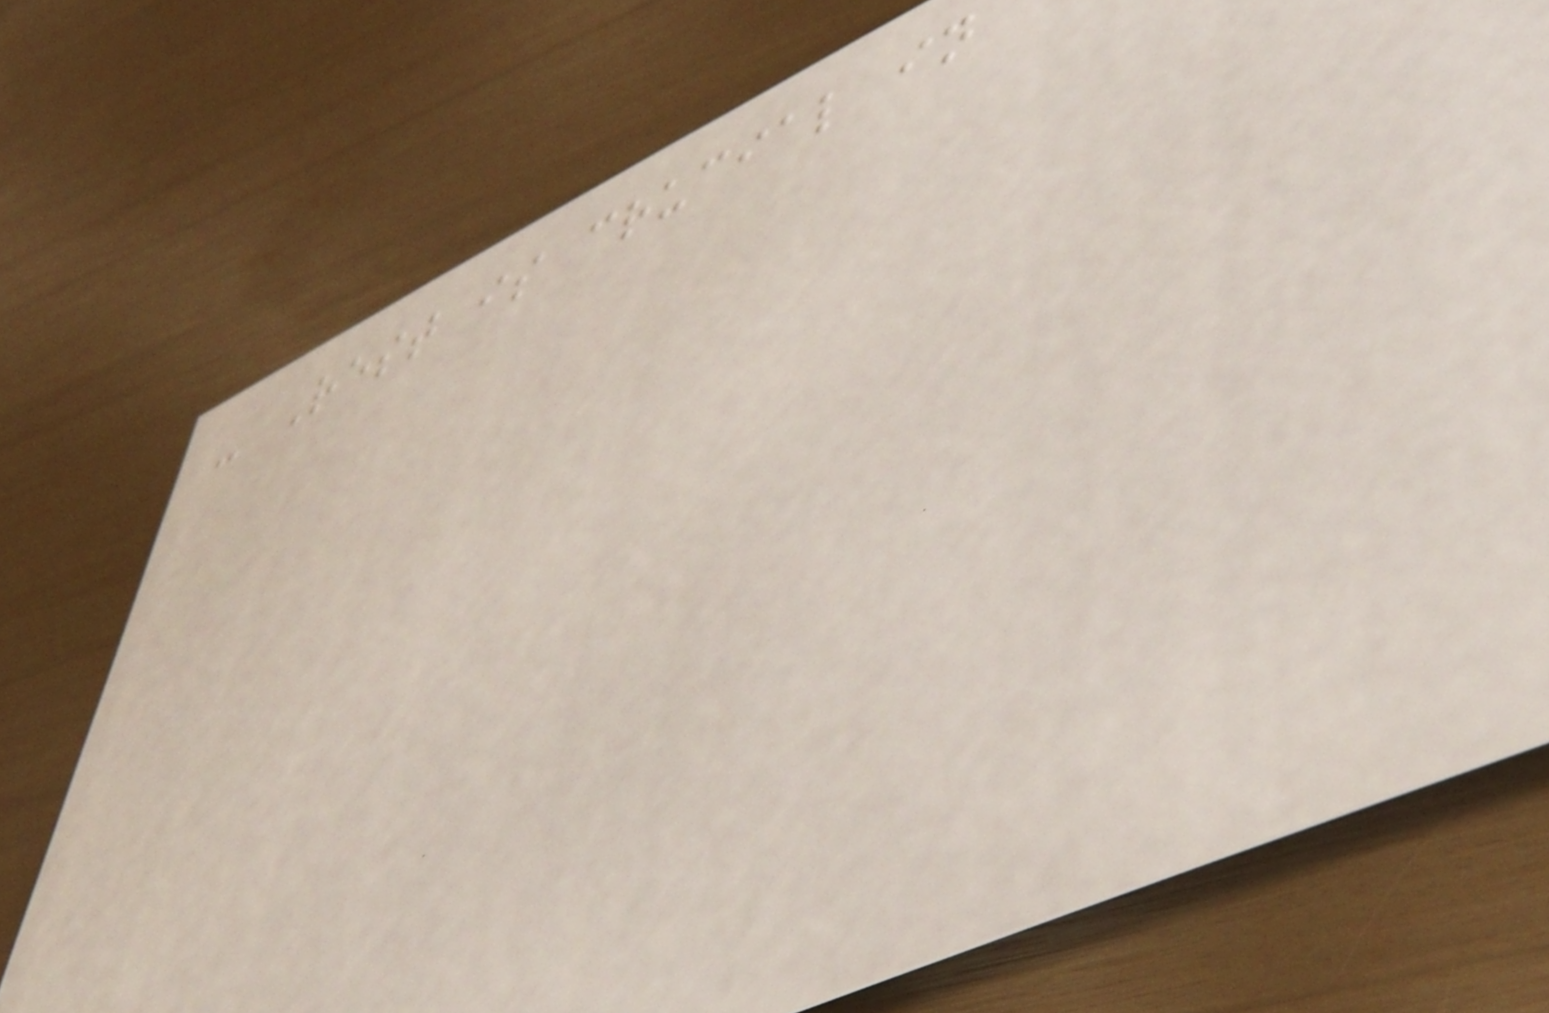- Rest is crucial in
